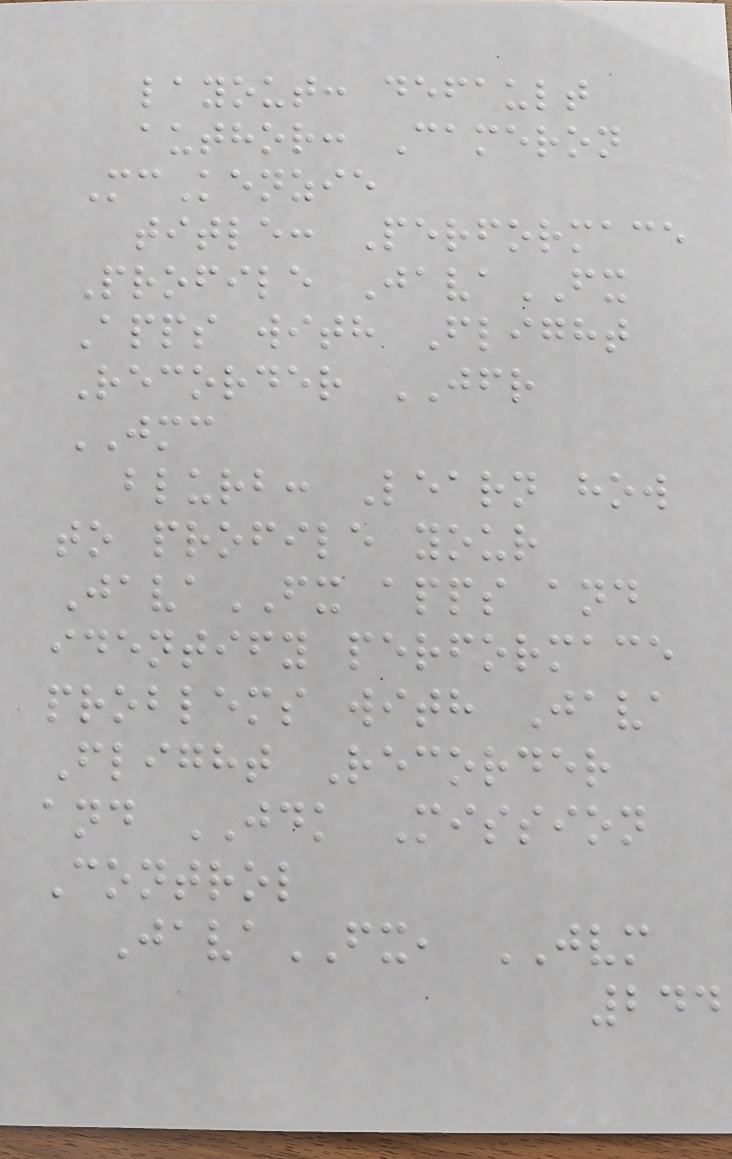layout: default
author: Cameron
McKenzie
title: Performace
Profile JavaFX
Apps with Flight
Recorder JFR
JMC
blurb: Learn how
to profile your
JavaFX apps and
identify performace
problems with Java
Flight Recorder
and JDK Mission
Control
JavaFX, JVM
244
